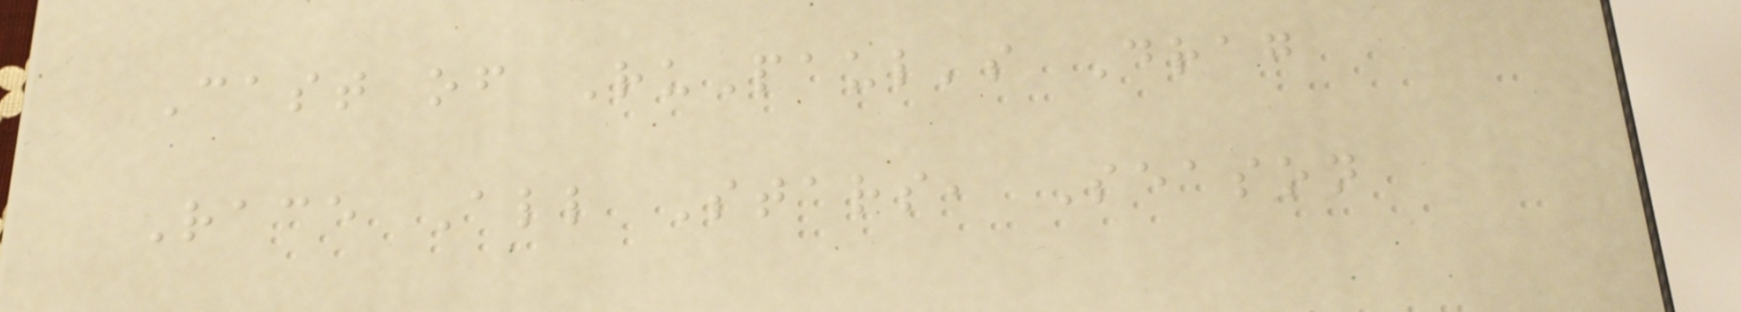Cast of RuPaul's Drag
Race All Stars, Season
